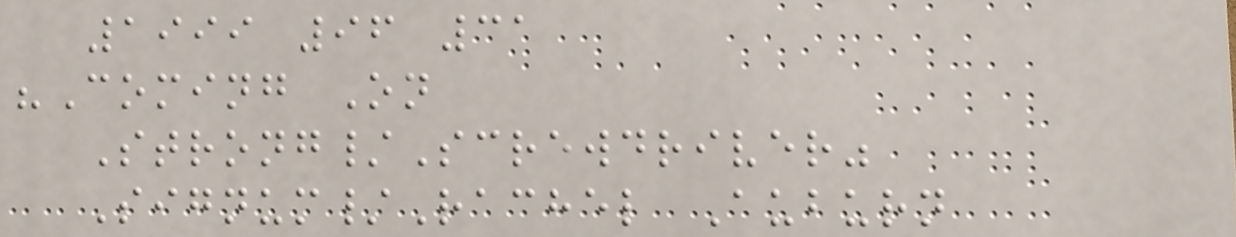1999 96 31
"Coming On
Strong/Screwdriver"
Signum/Rachel Auburn
